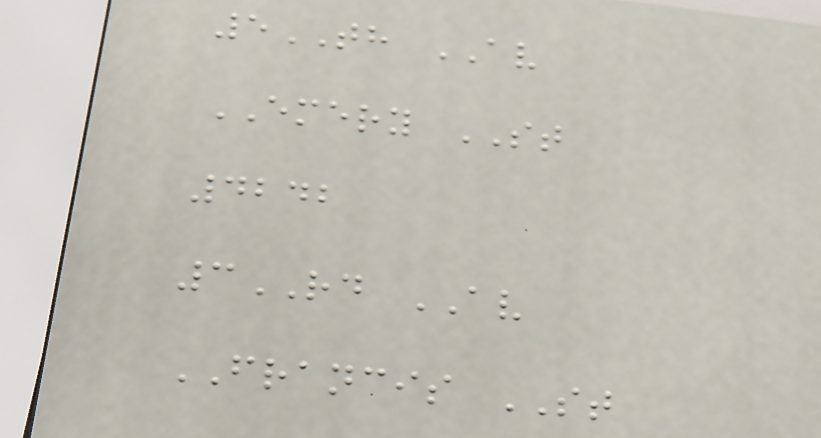5TH AV
EMERY ST
4242
3RD AV
FRANCIS ST
